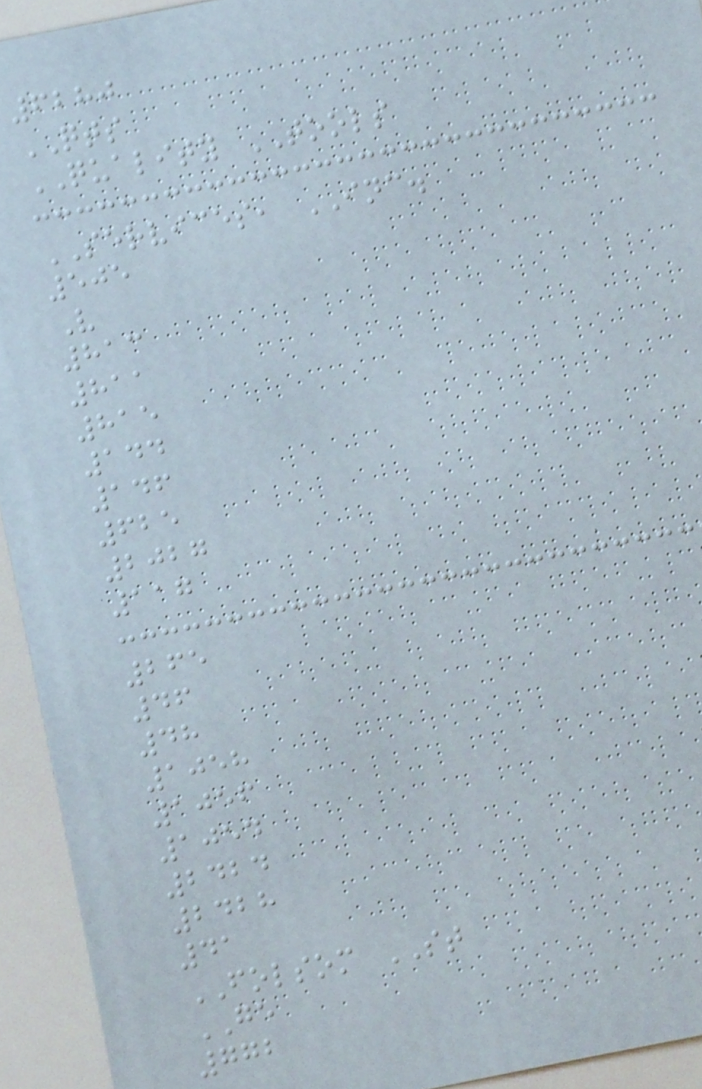6280
QTS
QUALITY TOOLS
SERVICES, INC.
505
V
813
811
815
144
146
625
2027
117
265
46
48
1058
1056
1054
2424
2428
41
FOLSOM ST
GE
772
